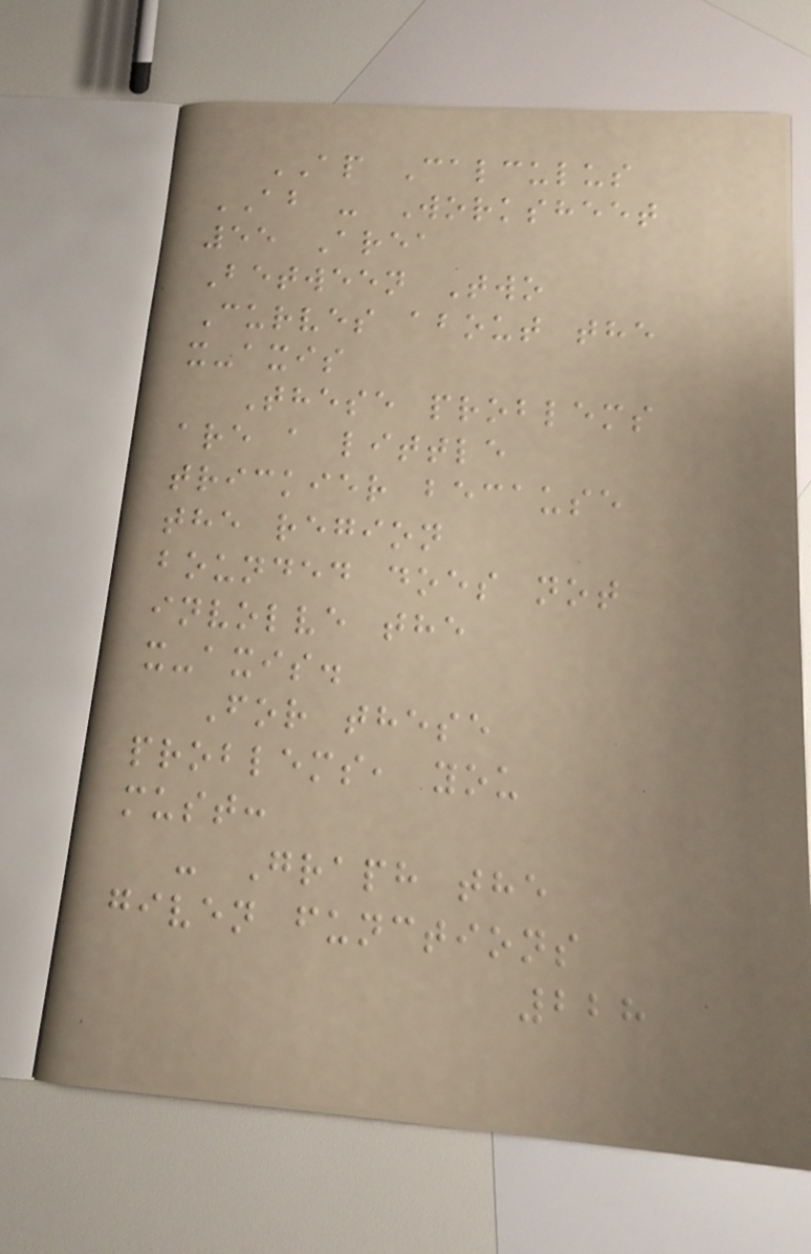AP Calculus
AB - Worksheet
55 Area
Between Two
Curves about the
x-axis
These problems
are a little
trickier because
the region
bounded does not
involve the
x-axis.
For these
problems, you
must:
- Graph the
given functions
228
